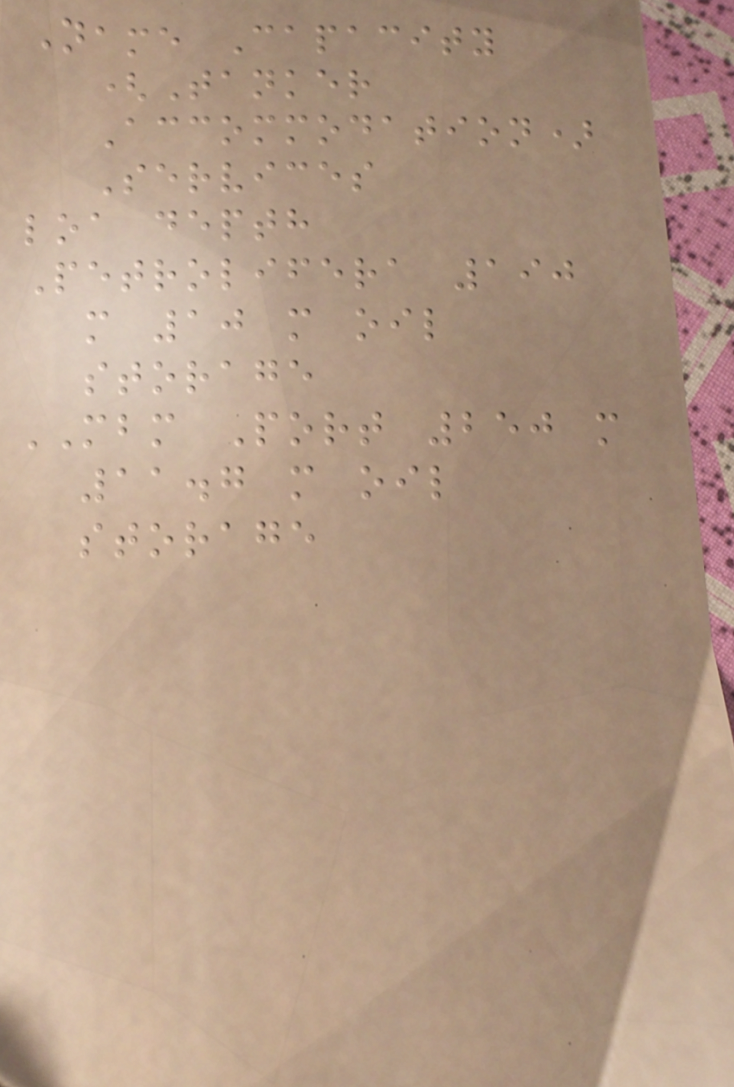Name Capacity
(Tanker
Accommodation)
Services
loa depth
Petrolifera 190
m 10 m oil
storage
MBM Port 250 m
11.7 m oil
storage
